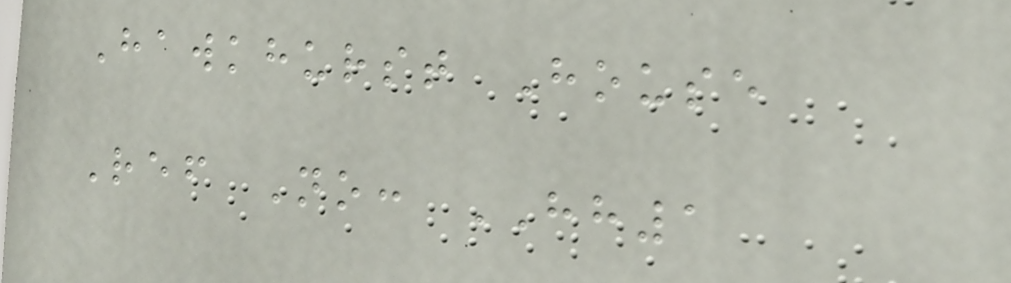Hawkhurst House
Ref No: HH1
